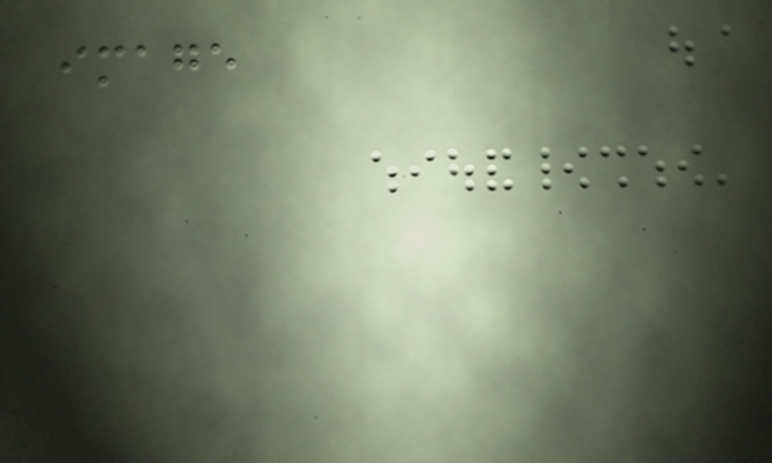image
